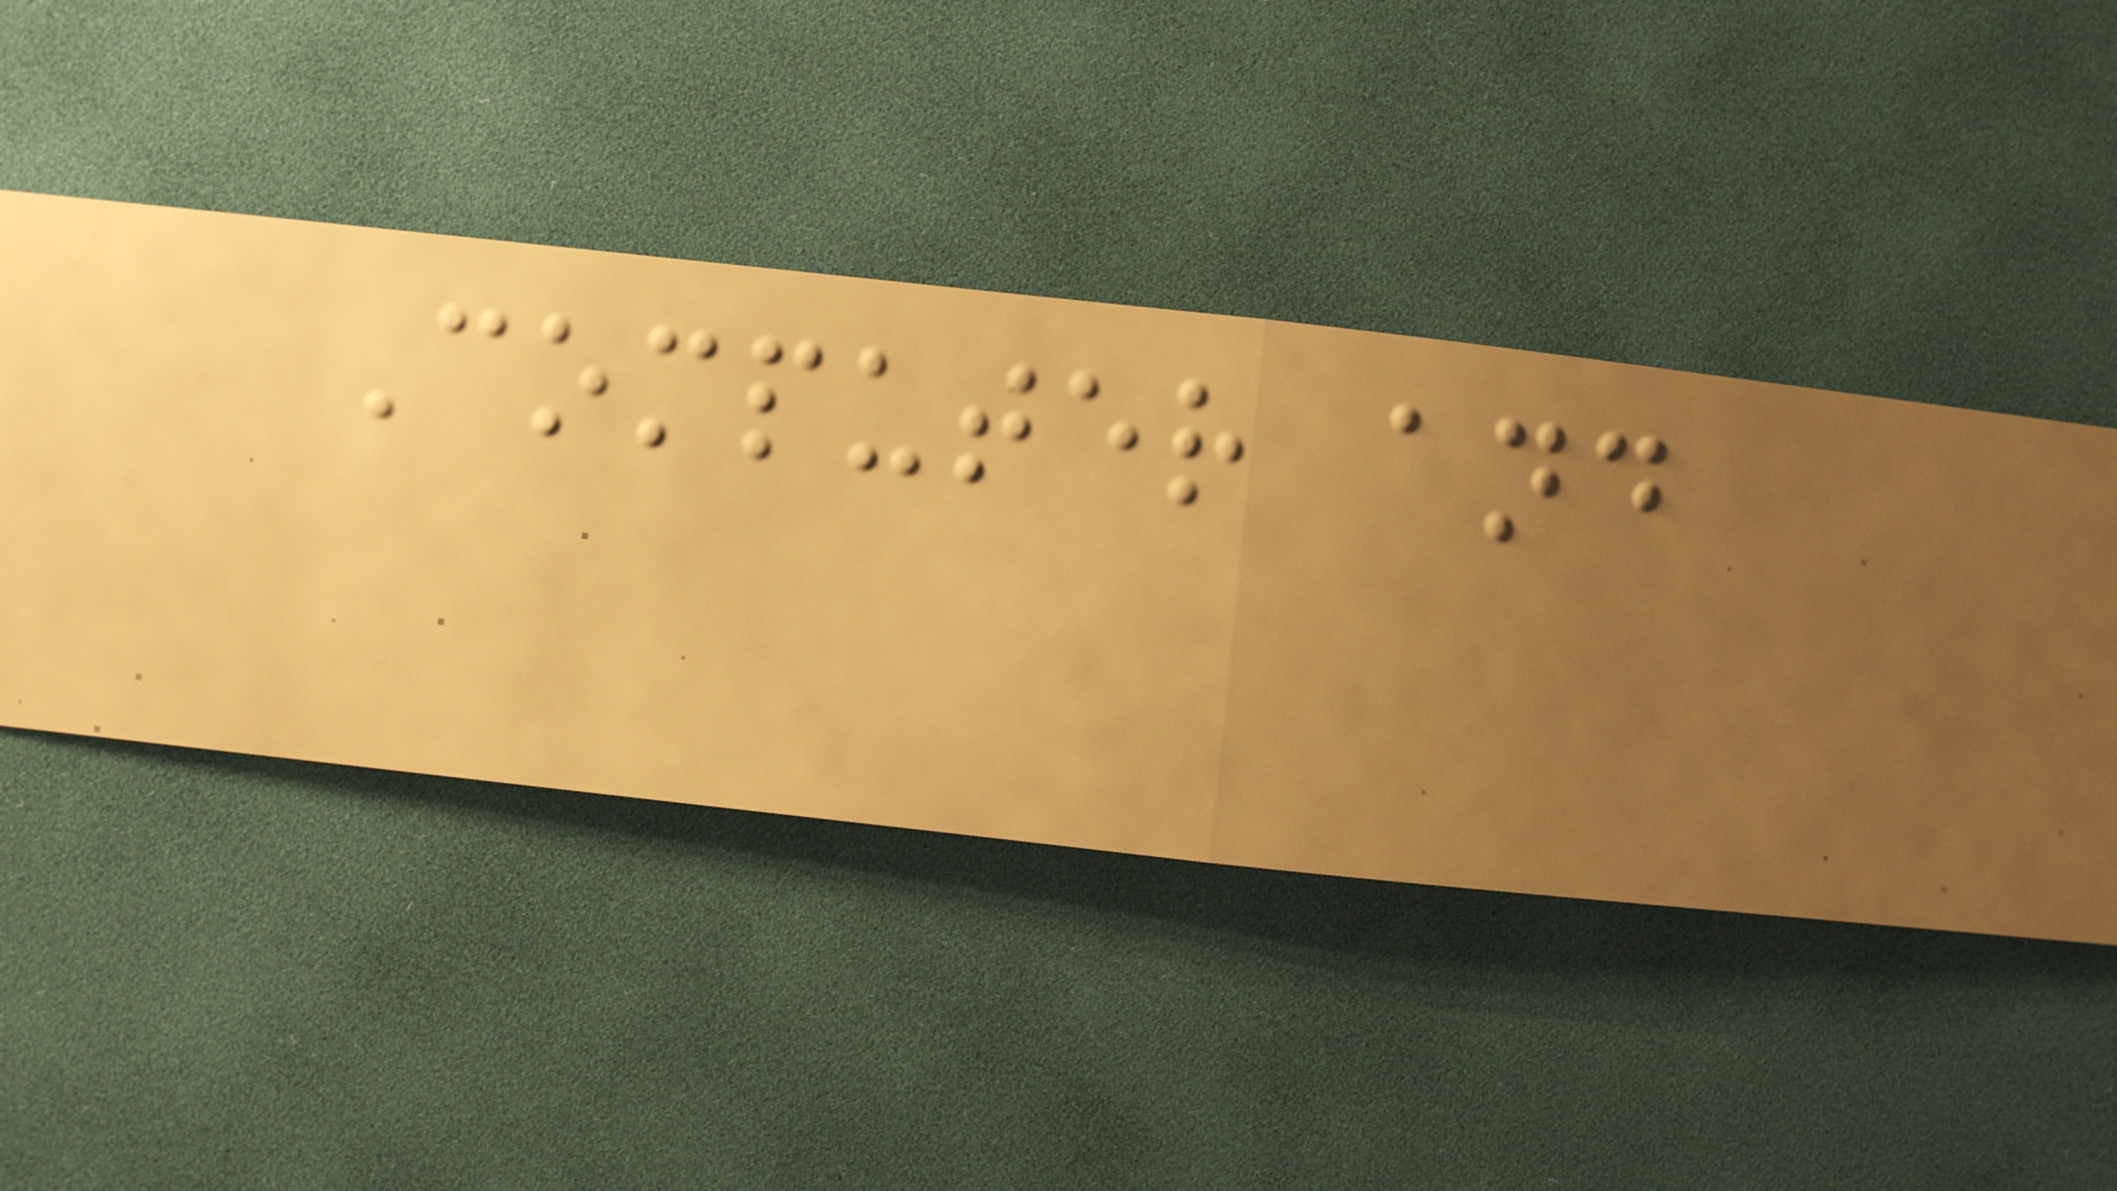Computer and
